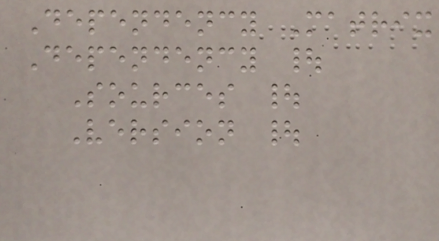Dependency Matrix
Dependency |
Sources |
Version |
